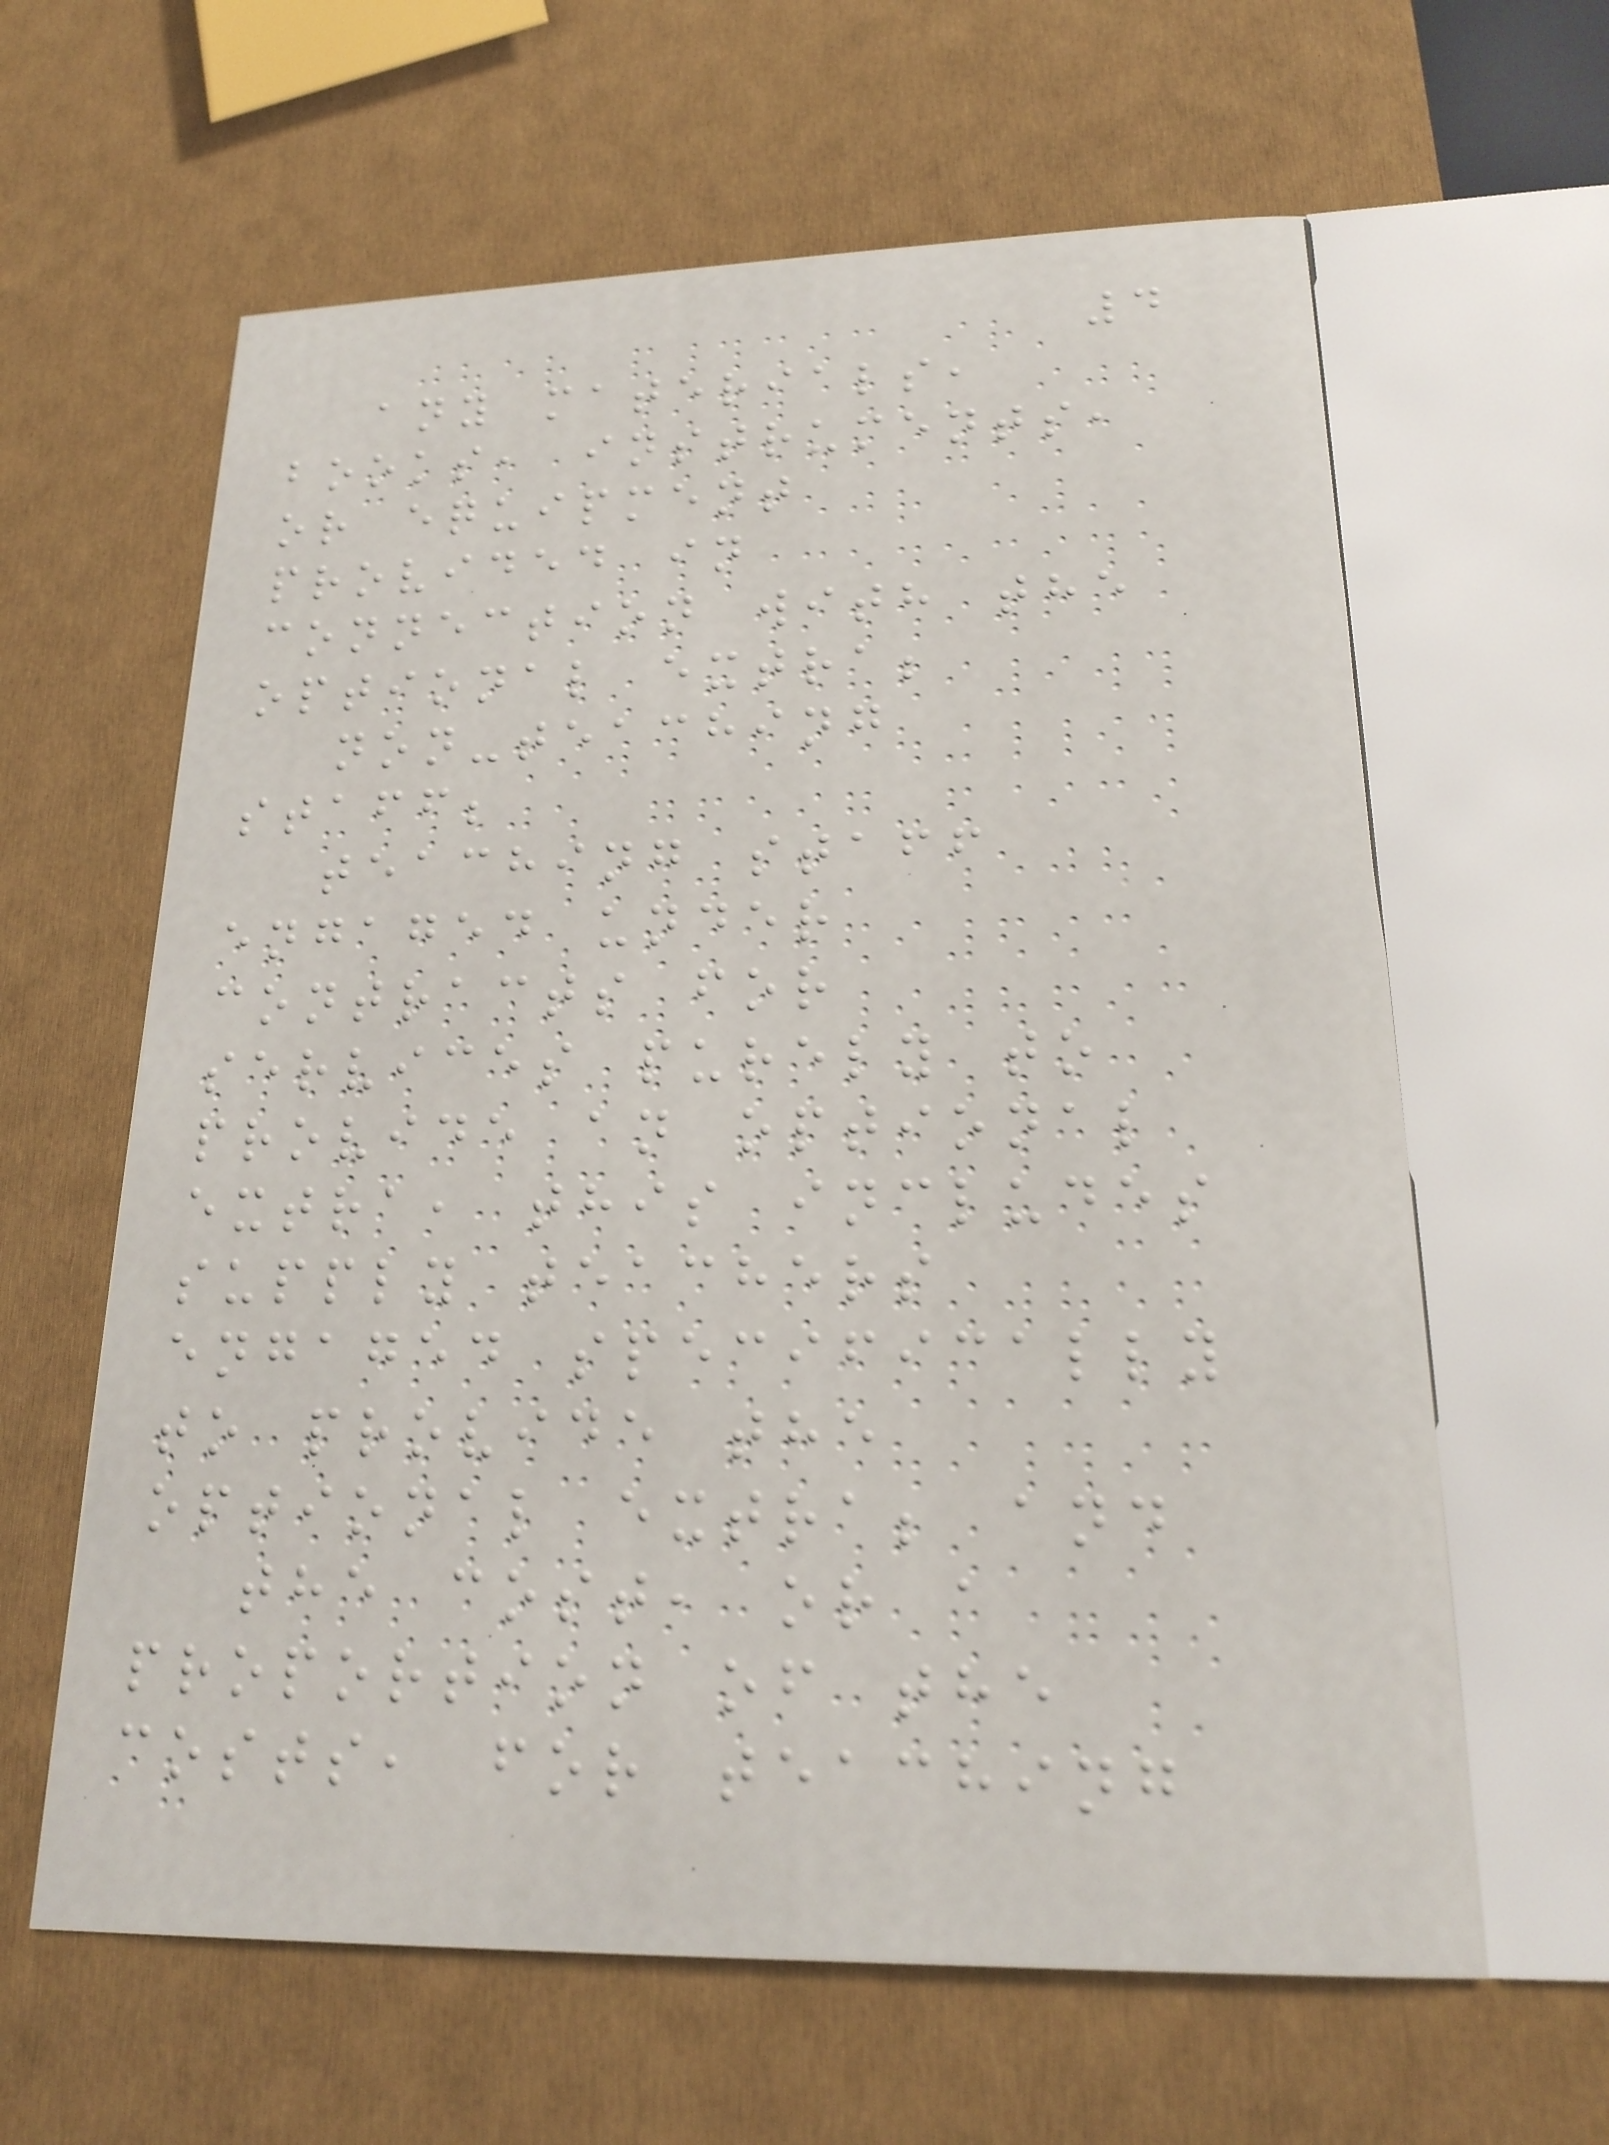4
any materials,
books, instruments,
or equipment
provided in
connection with the
optional extra;
non-teaching
staff;
teaching staff
engaged under
contracts for
services purely to
provide an optional
extra, this includes
supply teachers
engaged specifically
to provide the
optional extra; and
the cost, or a
proportion of the
costs, for teaching
